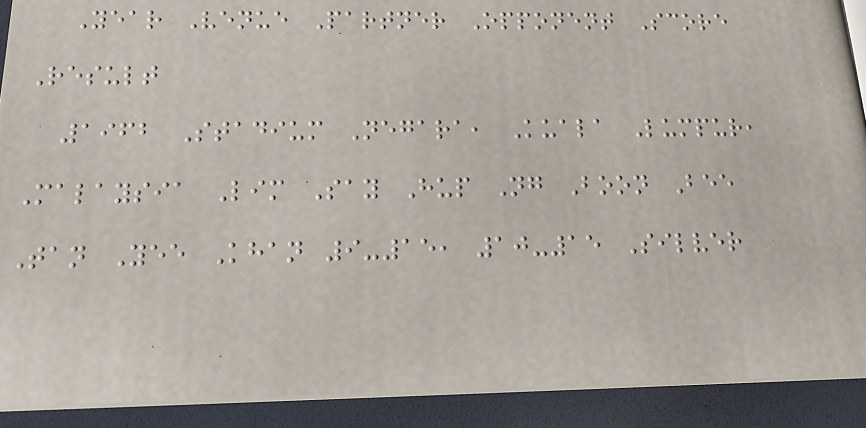Year Venue Partner Opponent Score
Result
1962 Stadium Negara, Kuala Lumpur,
Malaysia Lim Say Hup Ng Boon Bee
Tan Yee Khan 9-15, 10-15 Silver
